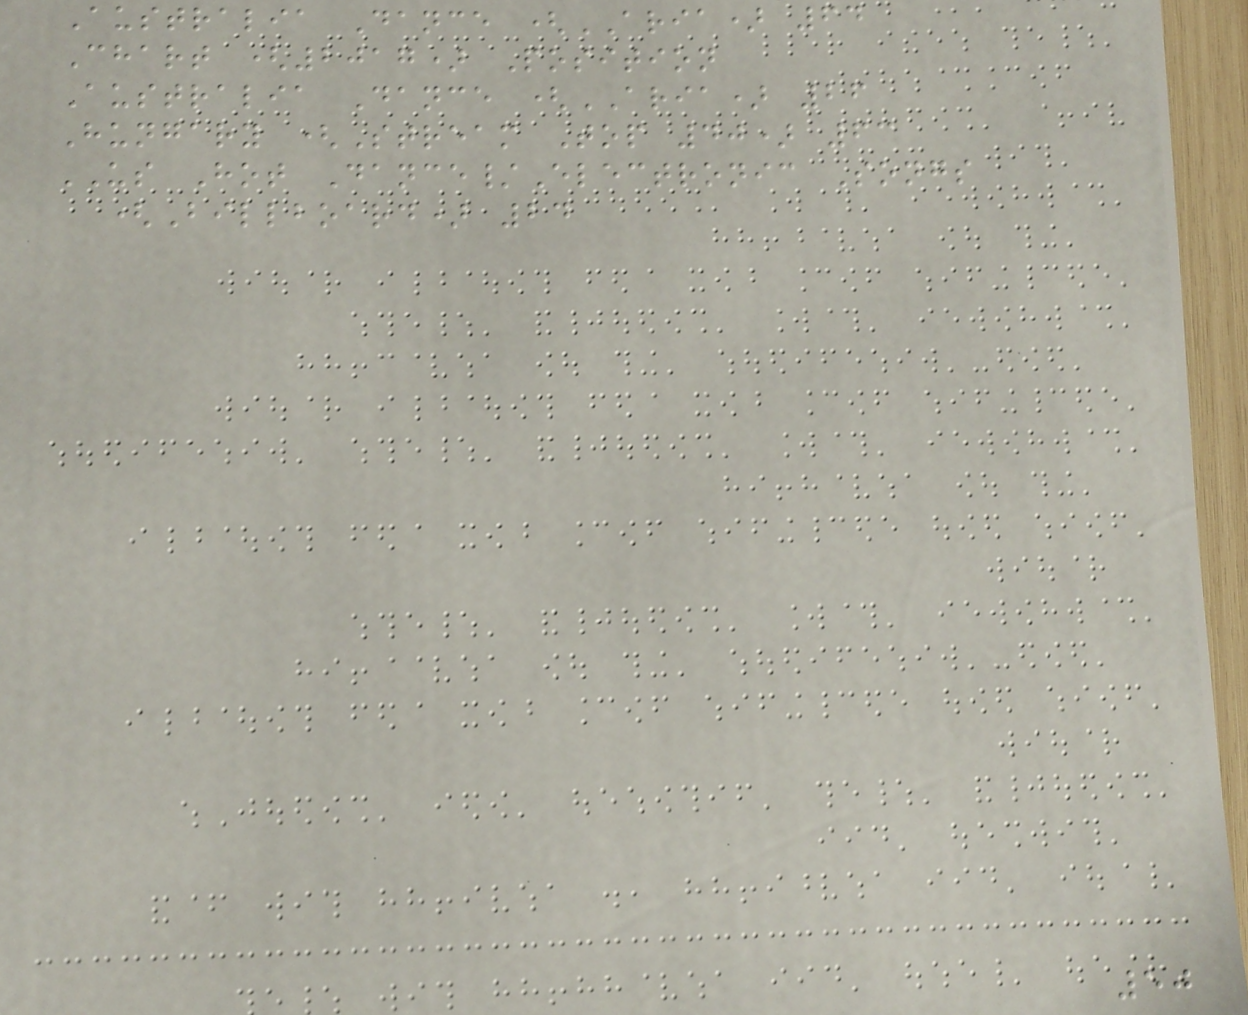Australia Dance (ARIA) 64
Chart (2017) Position
Australia Dance (ARIA) 26
Hungary (Stream Top 40) 63
US Hot Dance/Electronic Songs
(Billboard) 24
50
